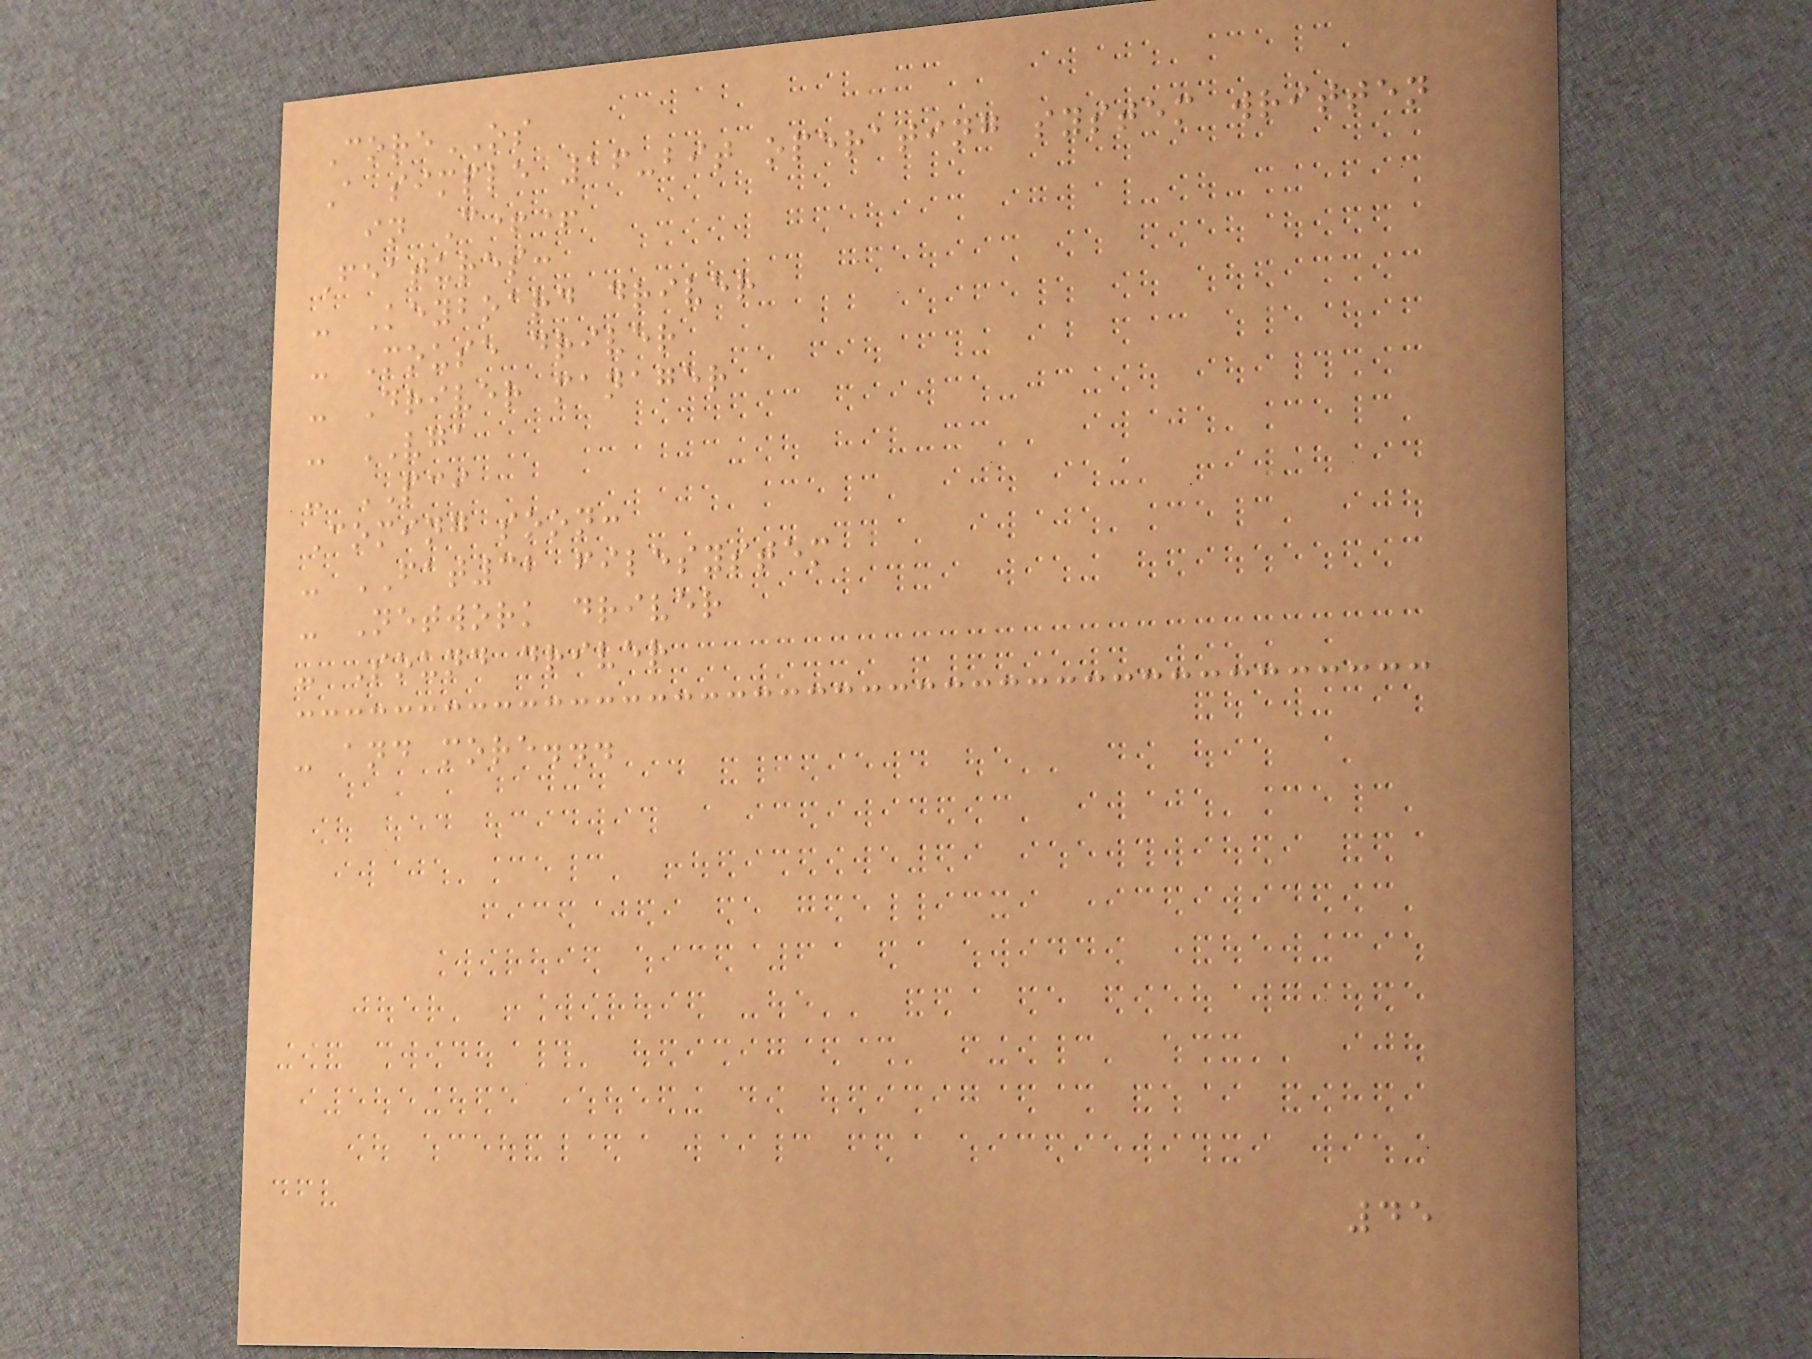CoreOS
A simple 16-bit operating system written
in C++
Features:
- Keyboard driver
- Mouse driver
- Driver manager
- VGA
- PCI
Coming soon:
- FAT32 filesystem
- Network driver
- Sound driver
- and more...
45
